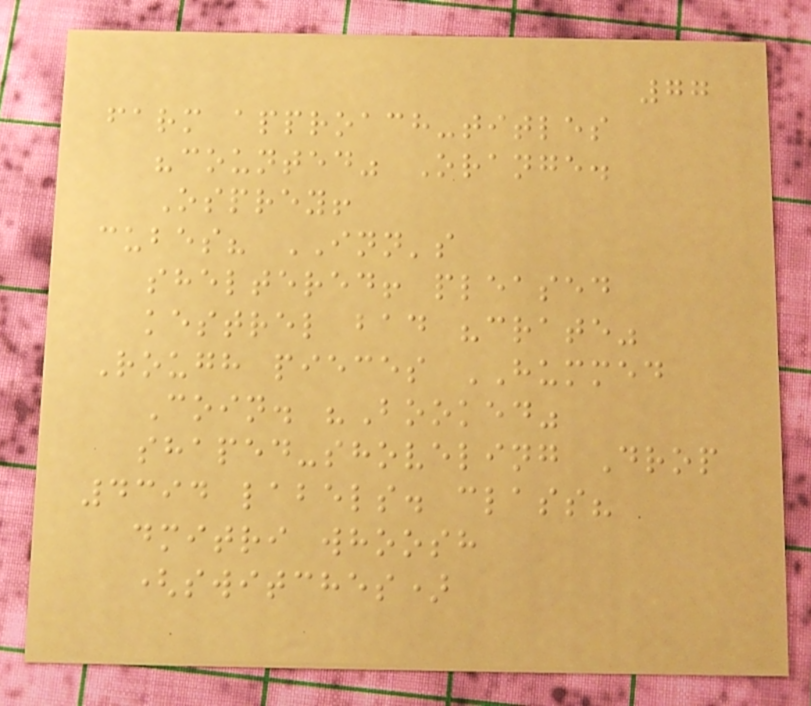77
farm approach-titles
"counted" Orange.
Osprey!
cubes? INN's
sheltered! pleased
kestrel bad "crate"
Rough pieces HUMMED
Coin. "Booked"
shaped-shoveling Drop
4394 labels. class?
dmitri whoosh
(switches)
